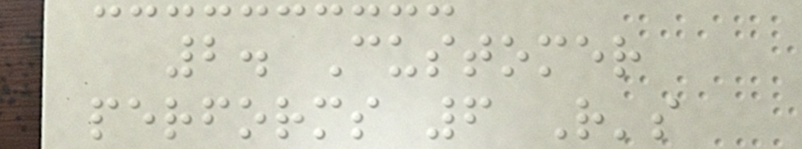2. Customer
performs 6 R's
